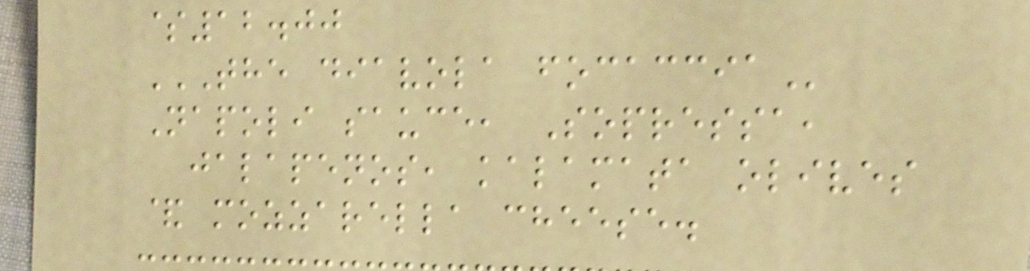$12.00
THE DIAVOLA FOCACCIA
Napoli sauce, Sopressa,
jalapenos, kalamata olives
& mozzarella cheese.
